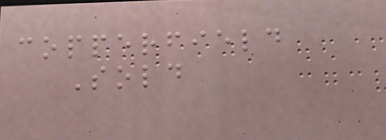copperfield
Sold
